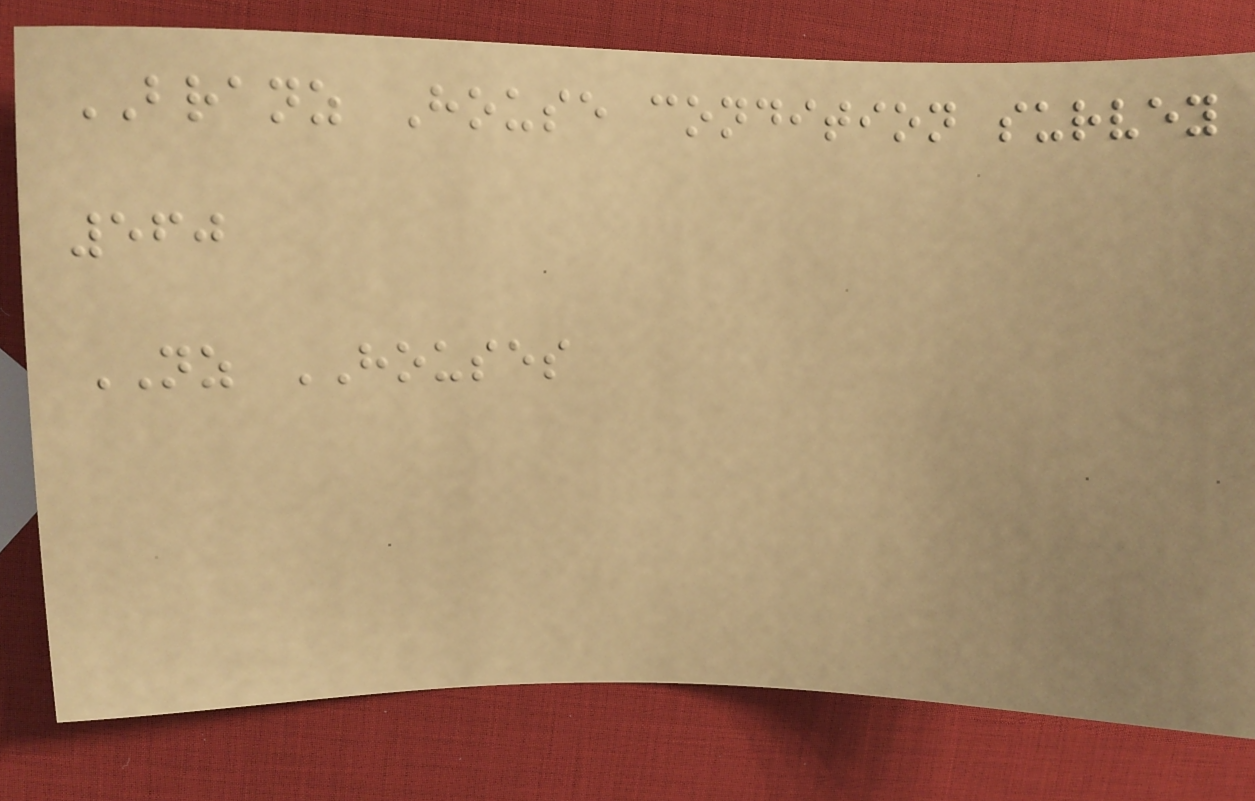BRANZ House condition survey
560
NZ HOUSES
